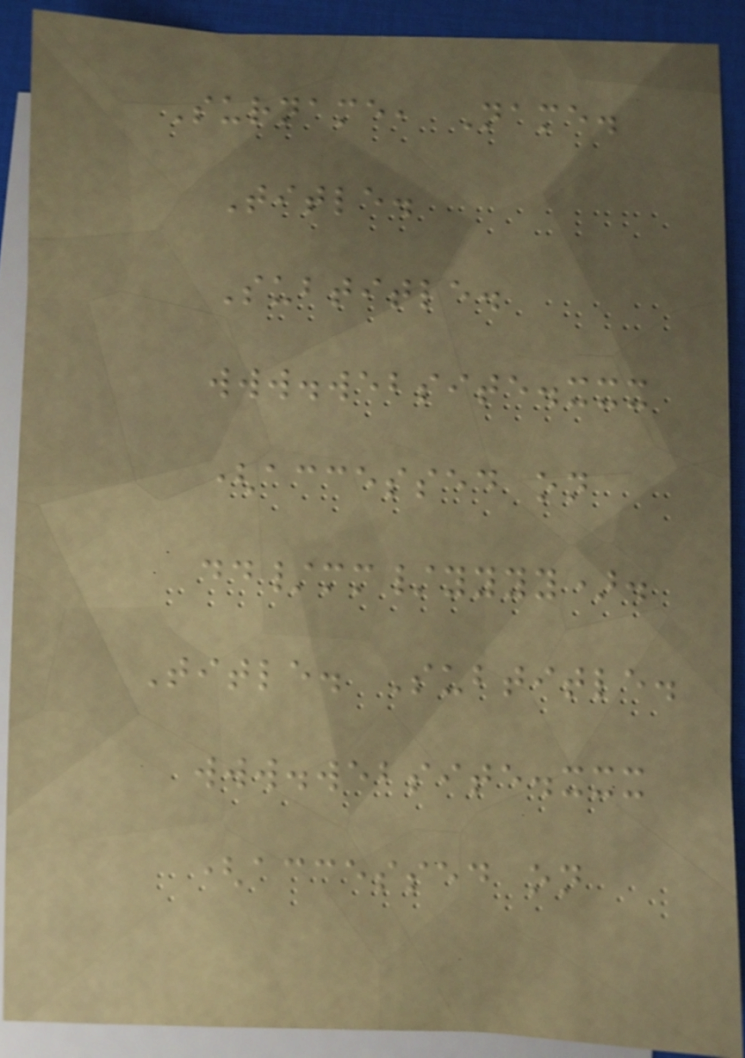Surname, Name.
Title.
Subtitle.
www.website.xxx
(accessed on
dd/mm/yyyy).
Title. Subtitle.
www.website.xxx
(accessed on
